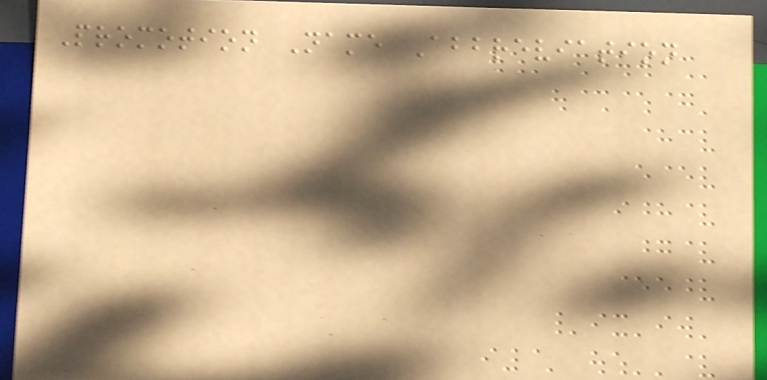Promotion Name Abbreviation
